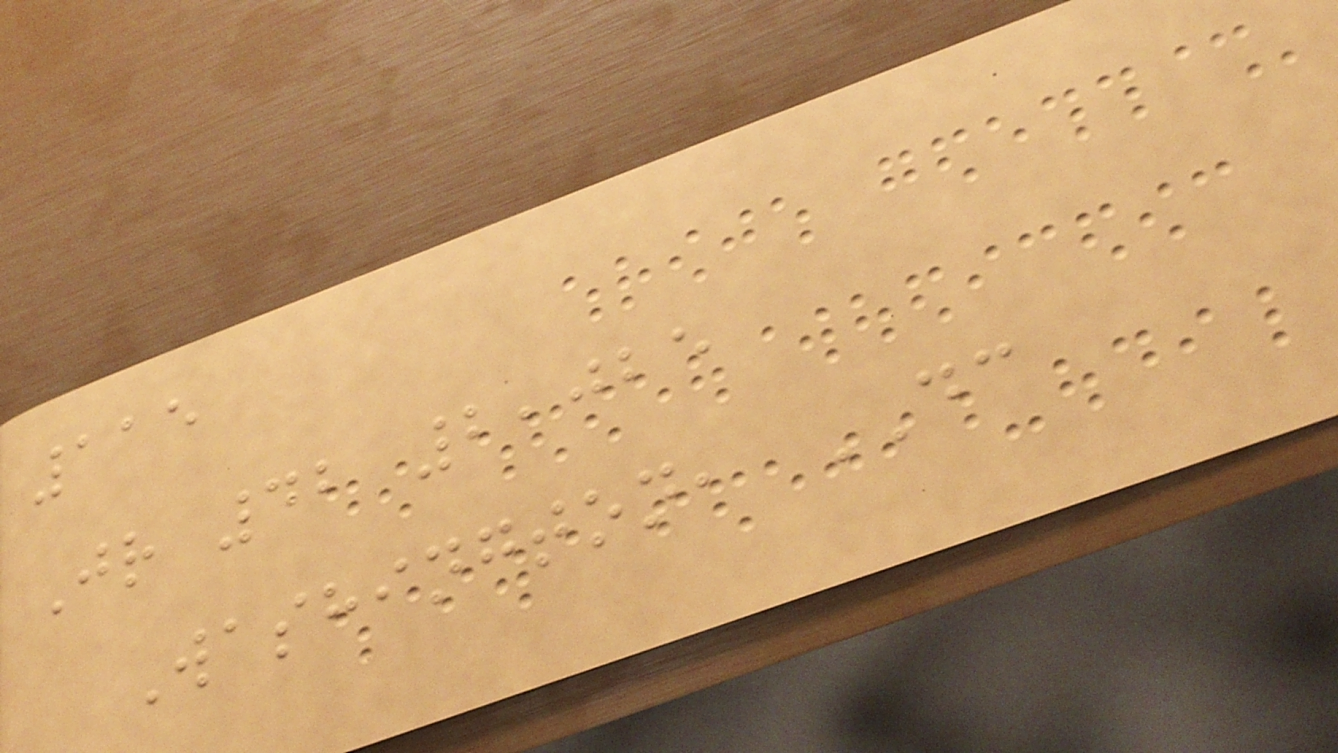115
Jr 42 2,025
Washington, DC
